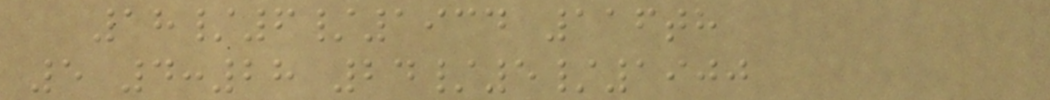18/6/1934 116th
5 4:28 24/5/1900
